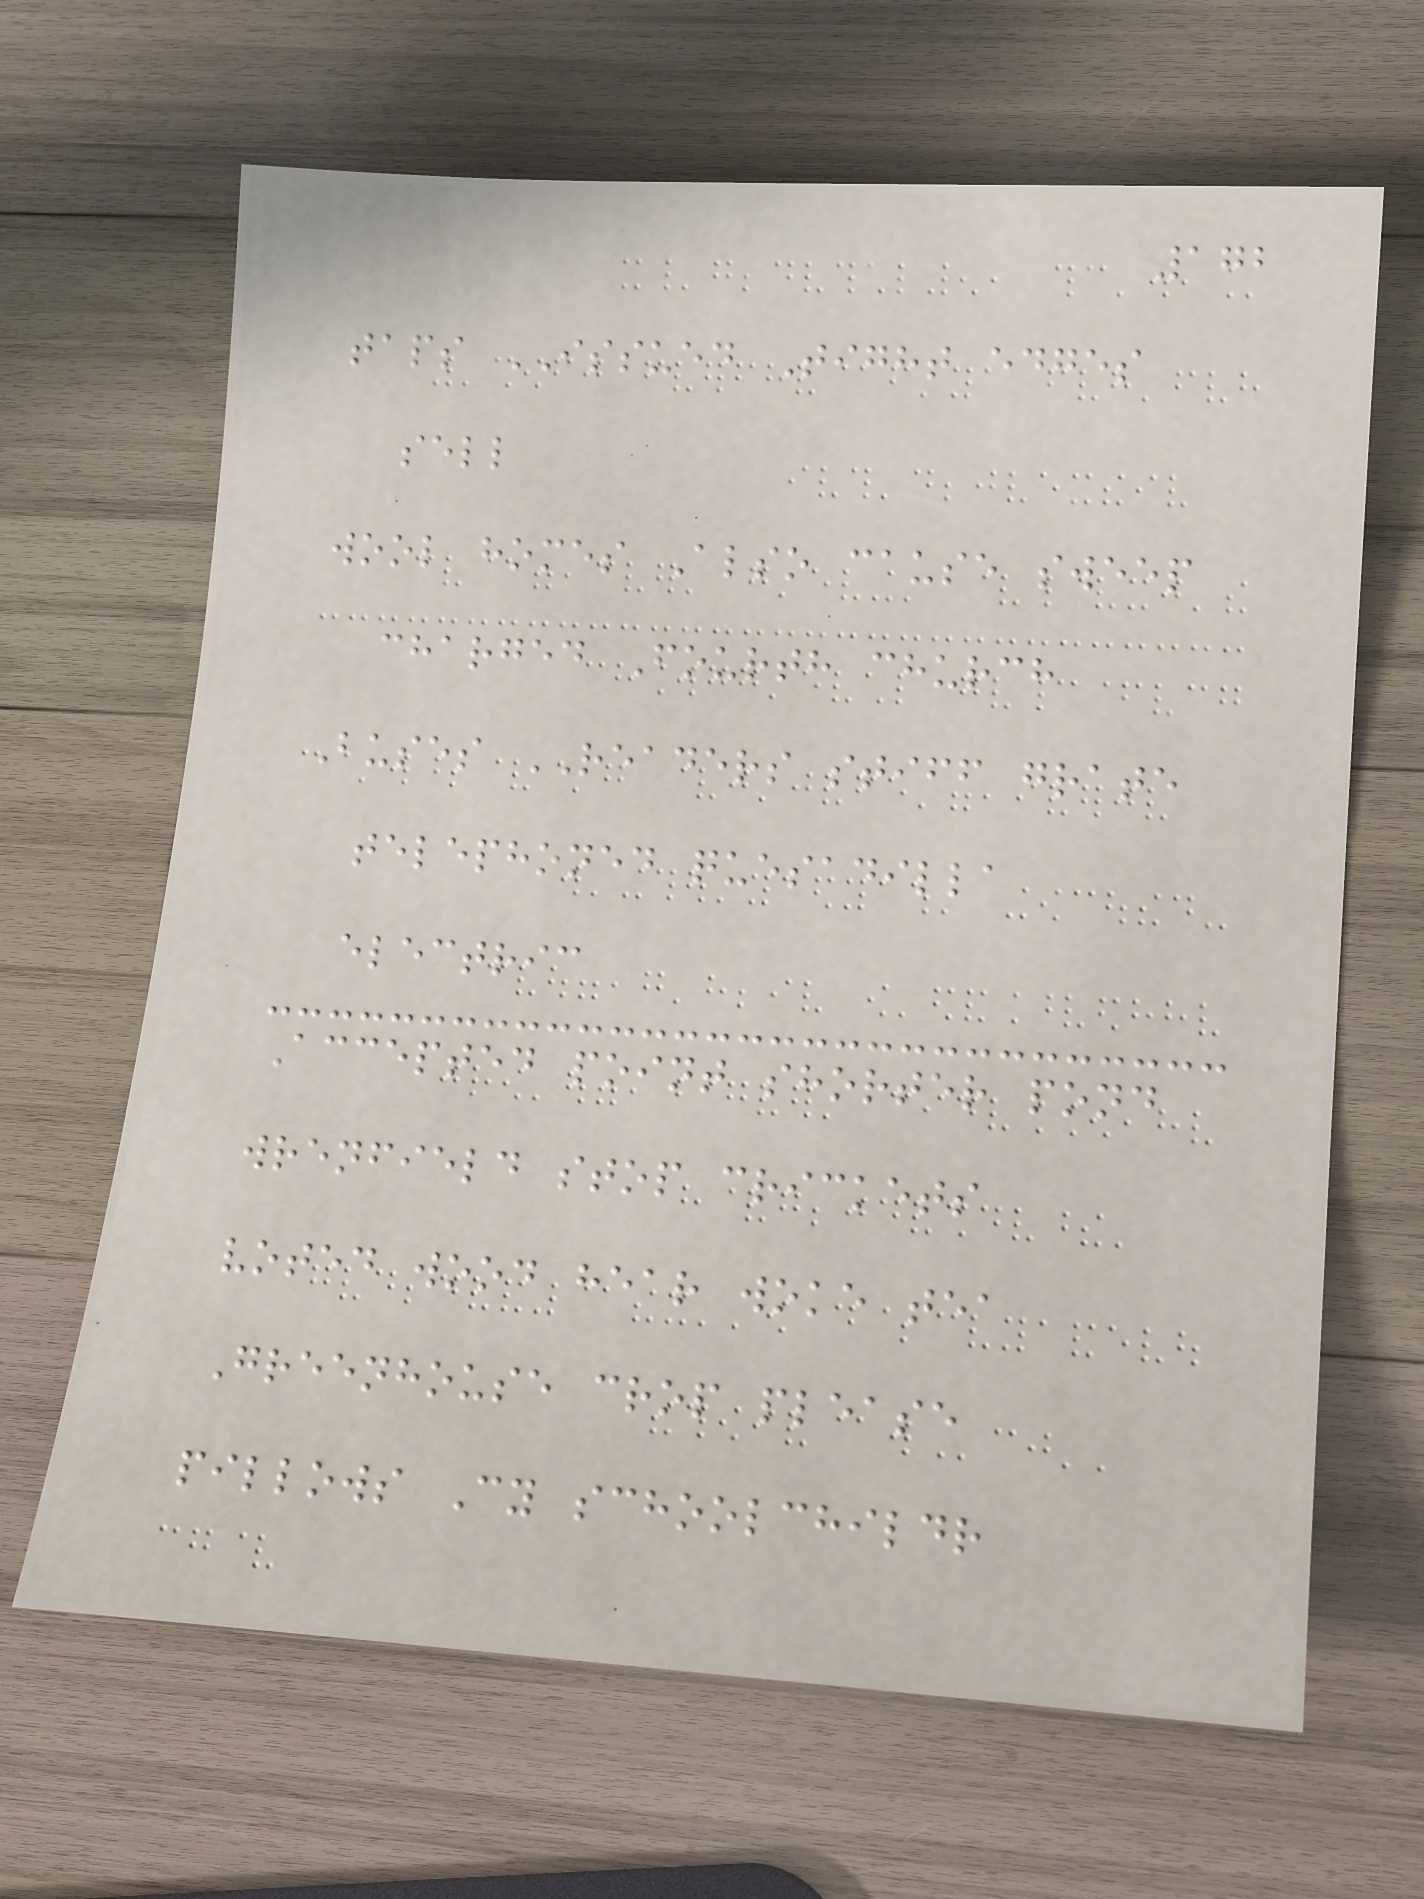172
taps ISSUED Tight edges
sell
wool homes Also cause sweep
charged Fourth church
Buses READERS stiff grate
telephoned quesadilla
electric
Accepted point shorter pond
wrenfield stop crickets
voted wood hear woke tea
Greenhouse crop please
pillows Cy schoolchildr
